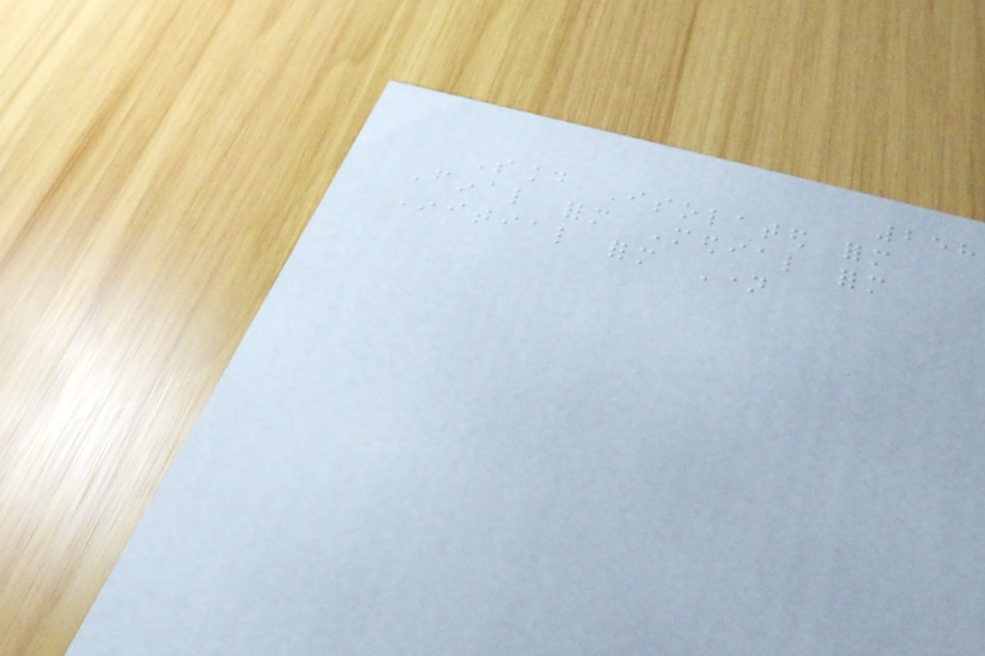258
Sound Isolated form
Final form Medial form
Initial form Name
